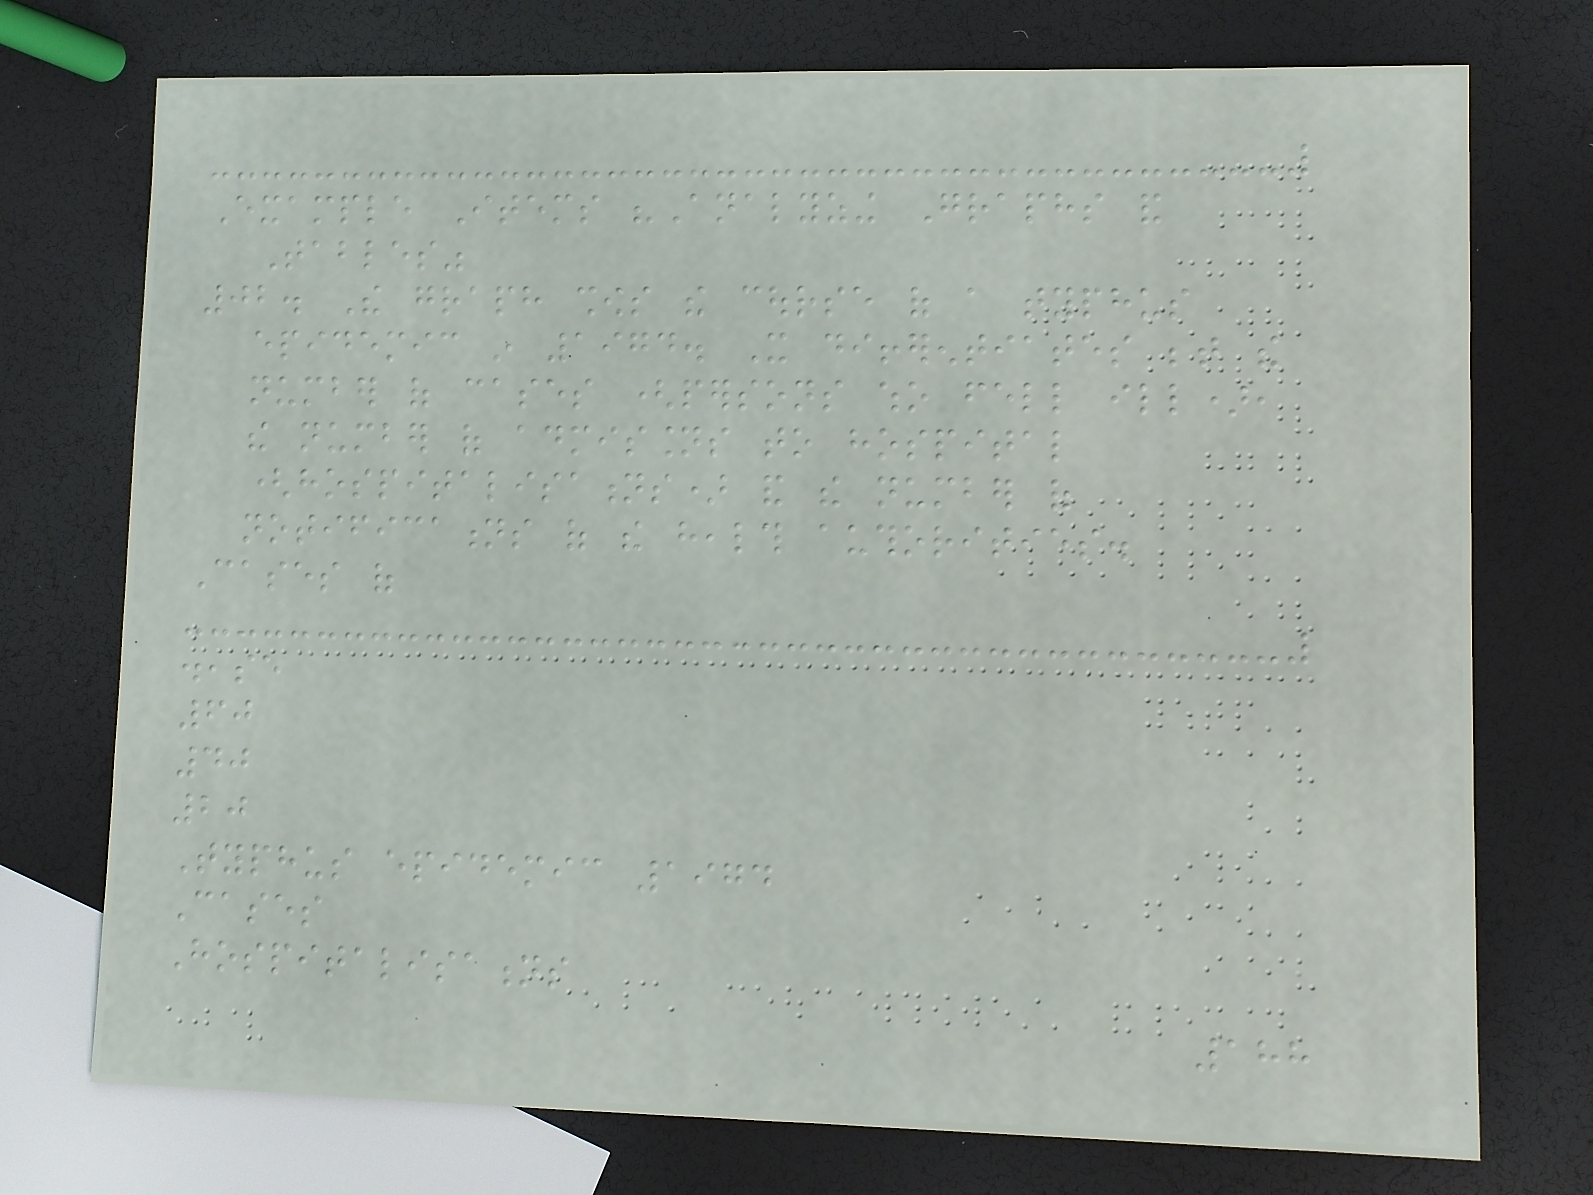Example Items "Analyzing Graphs and
Tables"
02. The graph shows the course of a typhus
epidemic in 1974. It differentiates between the
number of cases (persons who fell ill),
the number of admissions to hospital
(hospitalisations) and the number of
notifications of the health authorities.
Cases of
disease
60
40
20
Typhus epidemic 1974
Cases
Hospitalisations
188
